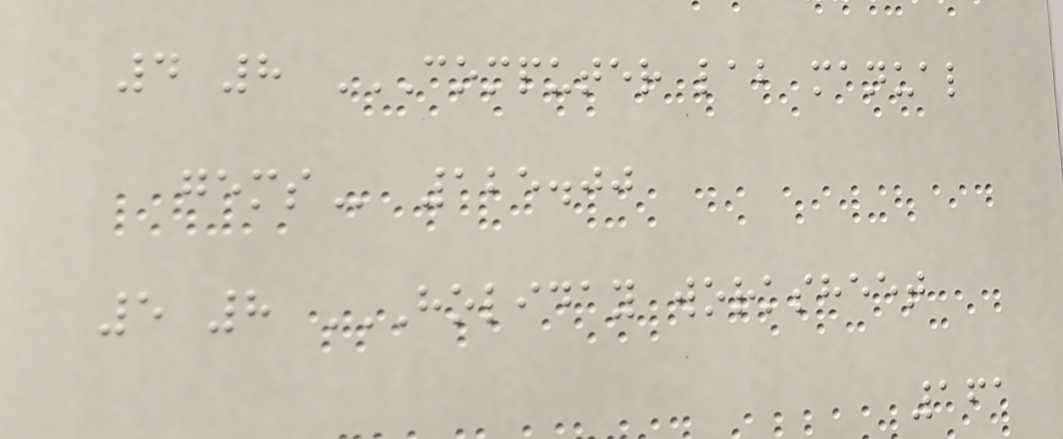4 8 COMPUTER LAB MANUAL
GEMS 125.00
5 8 HOLIDAY WORKSHEET
161
